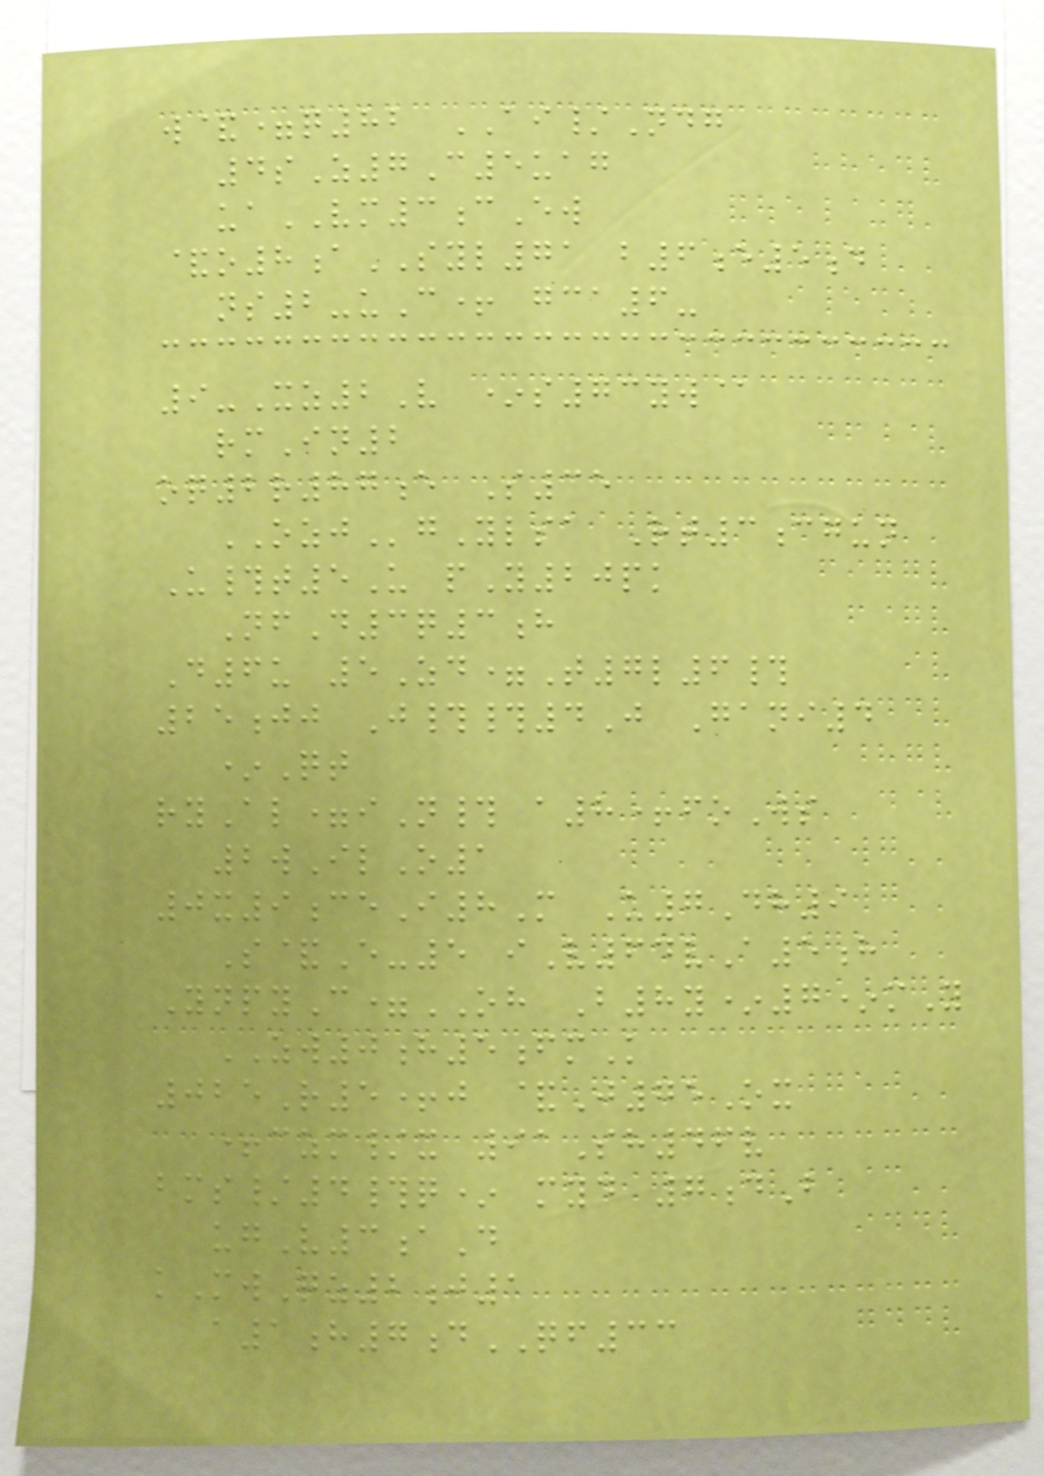w&=q82 AI/Ndg
4sZ7C5uag
uaVM3cEw
&o8aSYL71 b6e5d
ns2-uC+ gca6-
9-Xz2V *s73yw@
rmIn2
oq2r87e S35
OZJgYlsa Rt3cgun
U#t5U pY20pk
NfD3q3h
D6u 5Zd=T7l6#
25jj J##4J Gani4
*Qt
ryAl=iN# a8+foWs
2wIlO1
0x9ceI8M U7Dh9
S&E-5 iV64vA5h
YnpyC=OH B8y*7*mY
ZW0h5fmK
025R5+j &J75Ox
+czm/x 91Sh46v
bms/4#q* myd 7dB
ugV3aD
kMwQz2j1
a1h7dQF33
